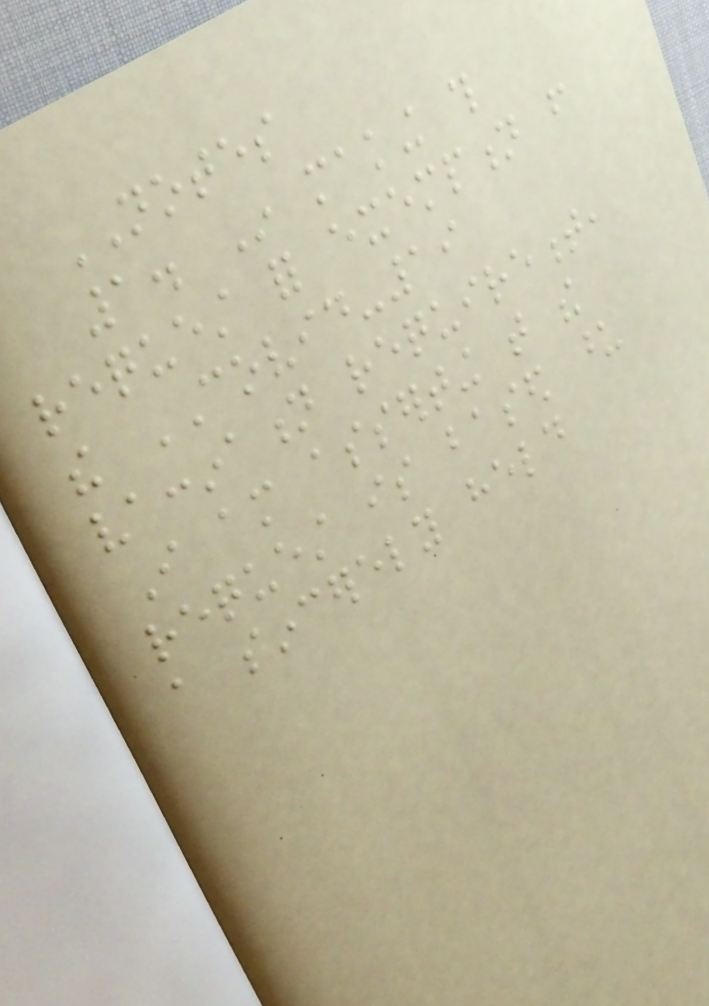NOTES
1. In making this
request for exemption from
the COVID-19
vaccination requirement,
I am asserting that the
request is based upon
a sincerely held
